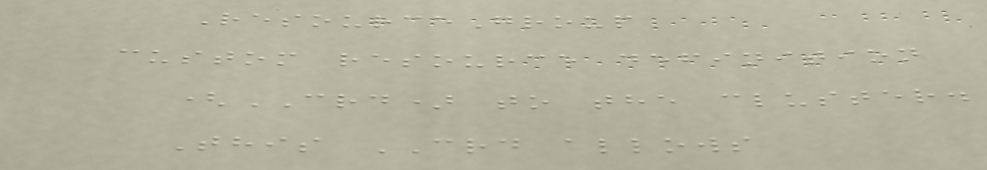ResourceGroup
custom resource definition
(CRD) to the cluster.
This CRD allows
